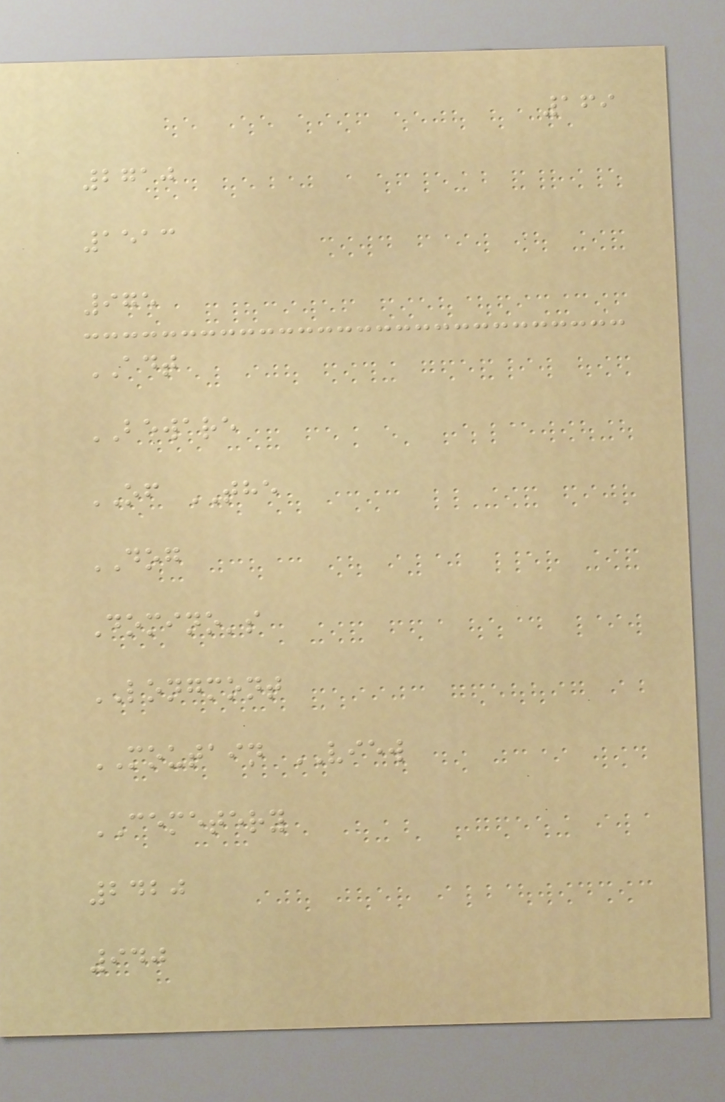169
2710
1513
975
ADT
BEWARE
OF THE
DOG
Domino's
LONGMONT
MOUTAIN VIEW
CEMETERY
2420
940
